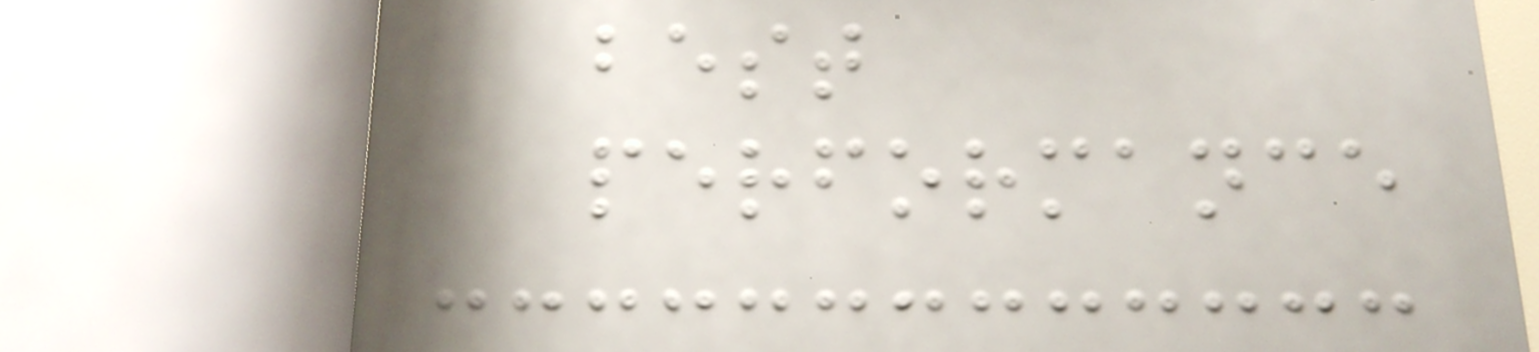best
performance
